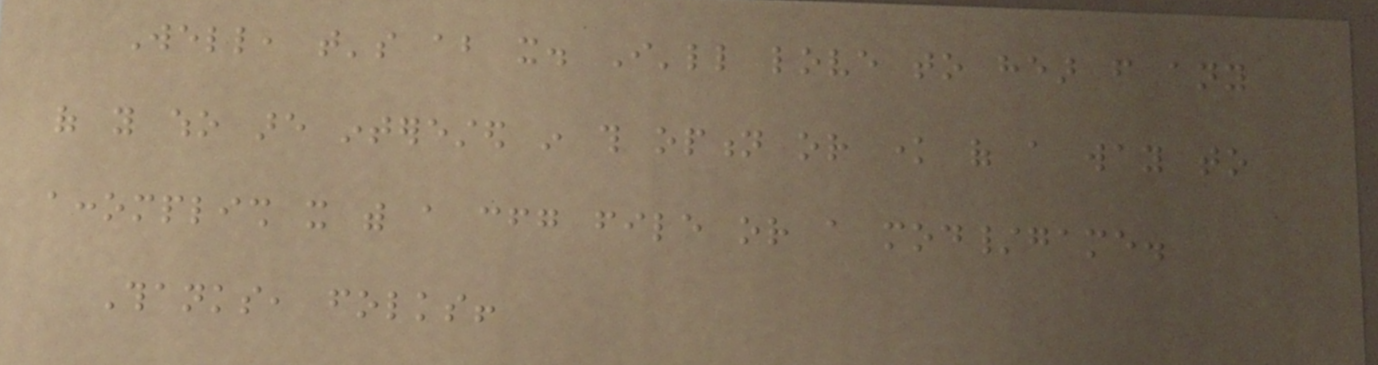Well, that's about it. I'll love to hear from any
of you who are interested in this option or know of a way to
accomplish it with a cfg file or a mod/game.
Thanks, folks!
